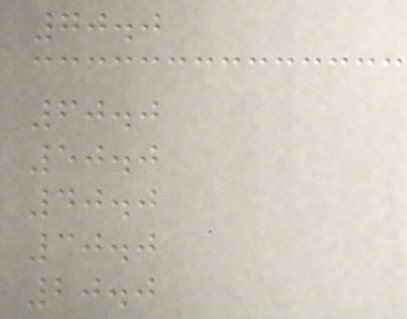70.0
60.0
50.0
40.0
30.0
20.0
